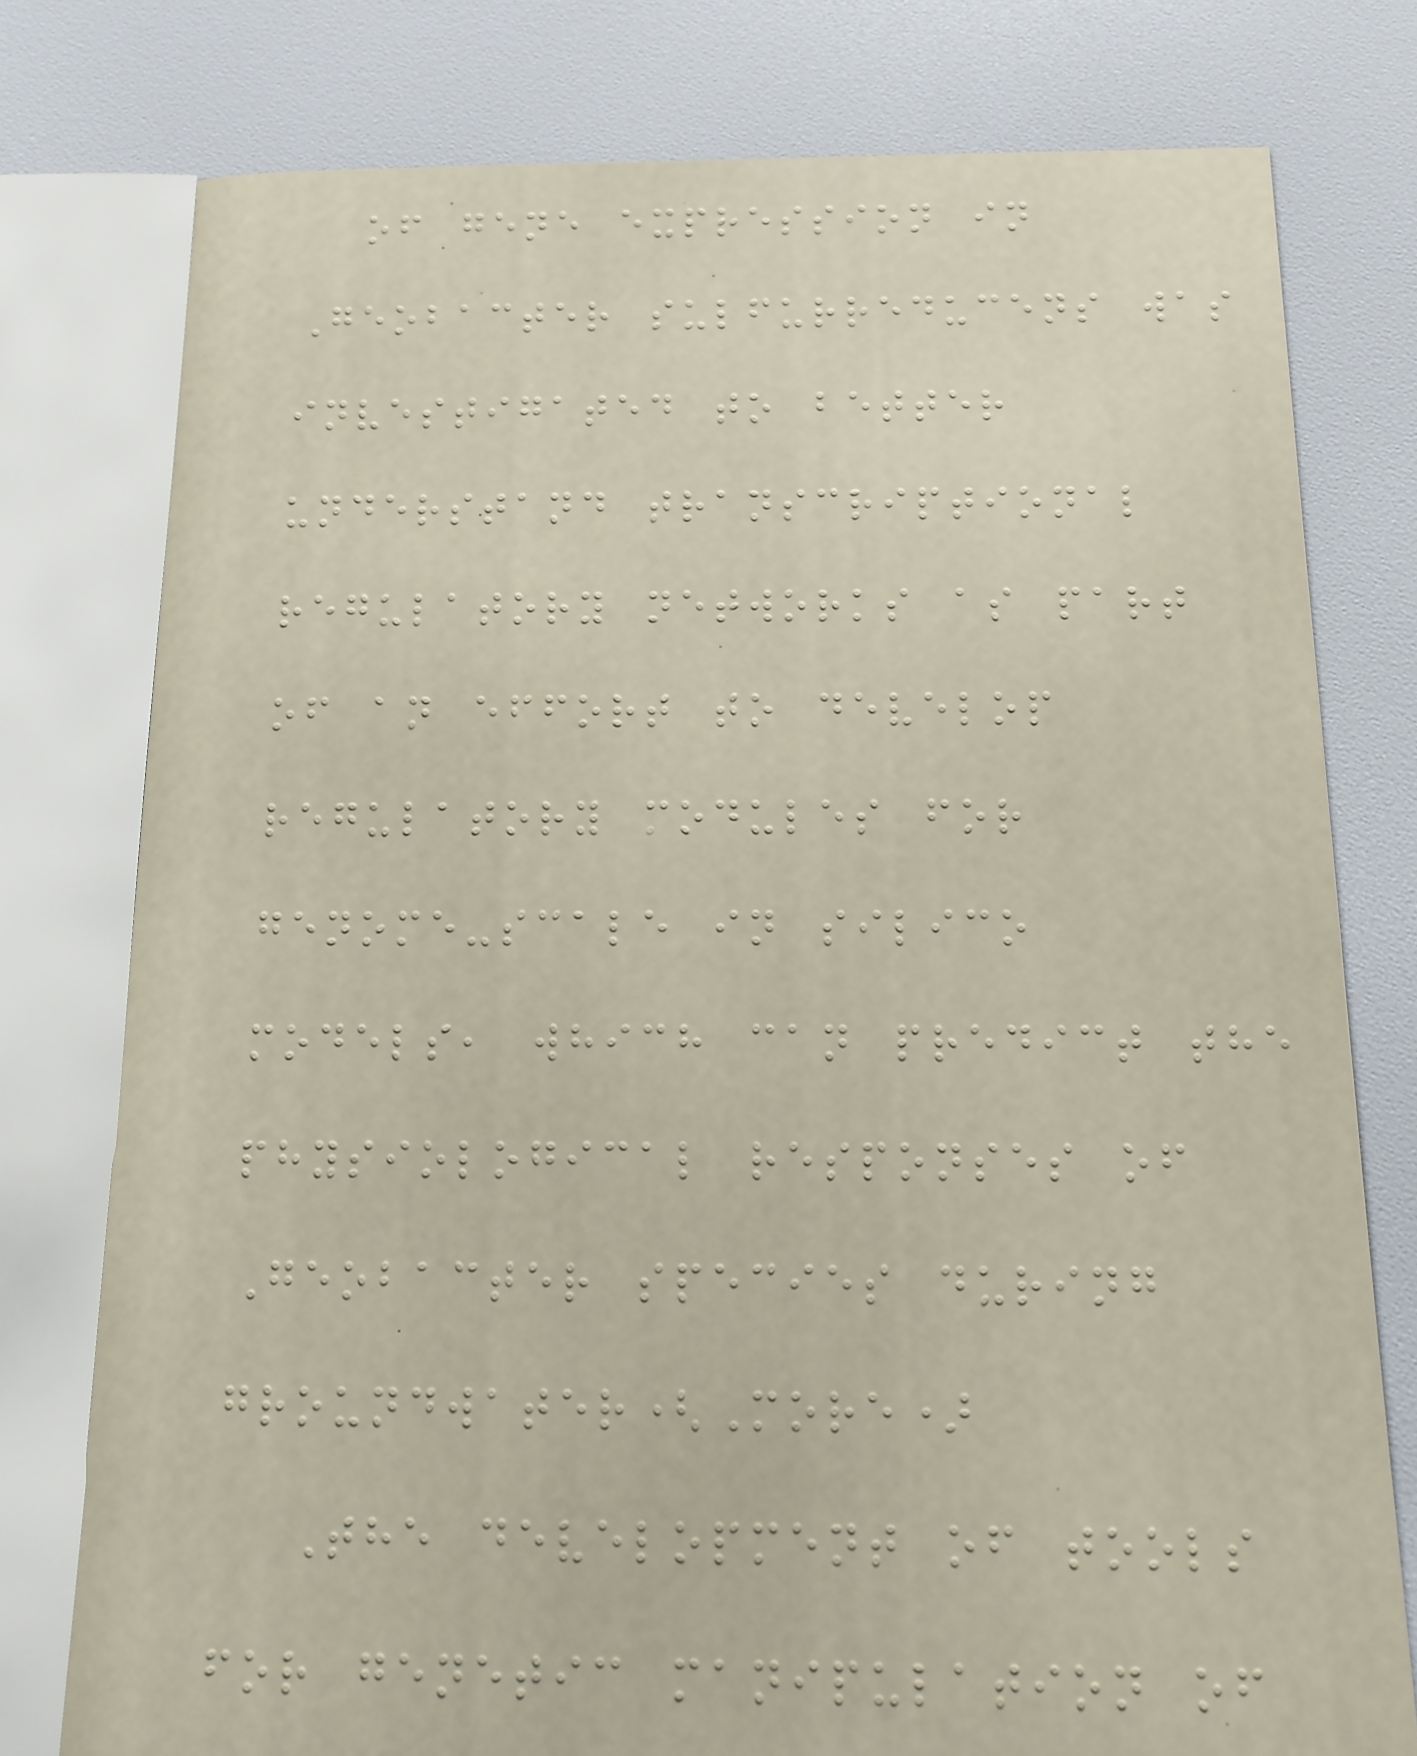of gene expression in
Geobacter sulfurreducens was
investigated to better
understand transcriptional
regulatory networks as part
of an effort to develop
regulatory modules for
genome-scale in silico
models, which can predict the
physiological responses of
Geobacter species during
groundwater(More)
The development of tools
for genetic manipulation of
